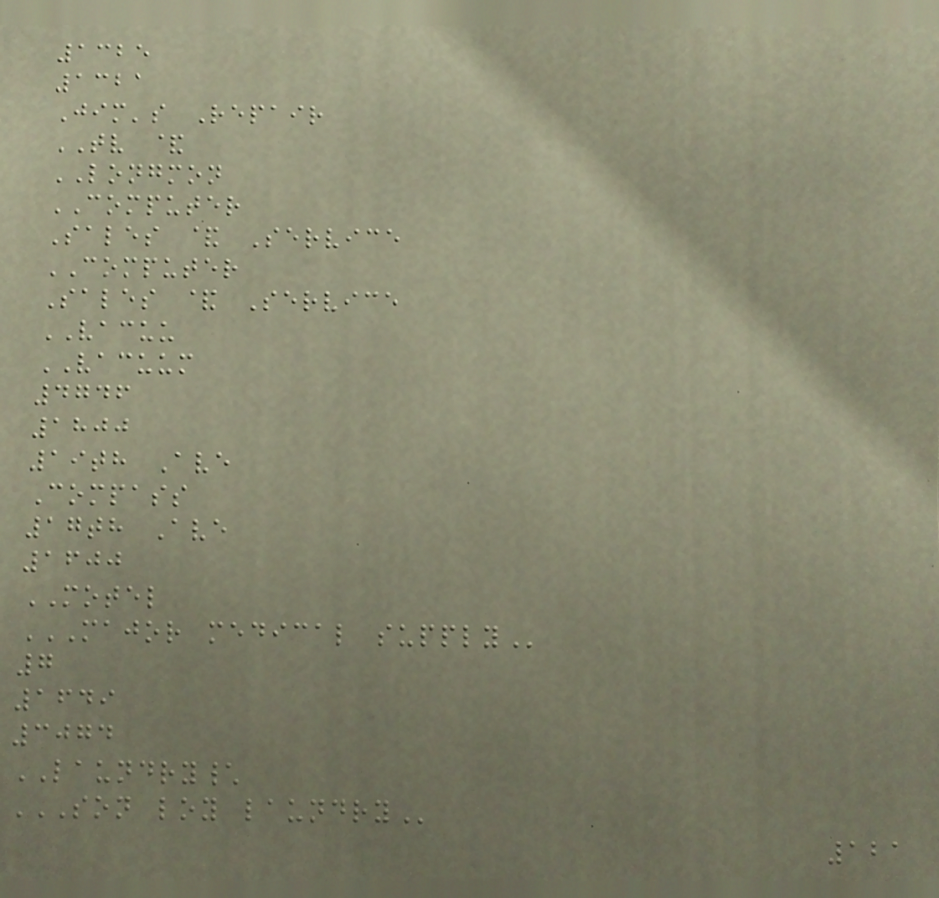1325
1321
Jim's Repair
TV &
LONGMON
COMPUTER
Sales & Service
COMPUTER
Sales & Service
VACUU
VACUUM
4746
1800
19th Ave
Compass
17th Ave
1600
MOTEL
MAJOR MEDICAL SUPPLY
7
1649
3074
LAUNDRY\
SON LOY LAUNDRY
121
